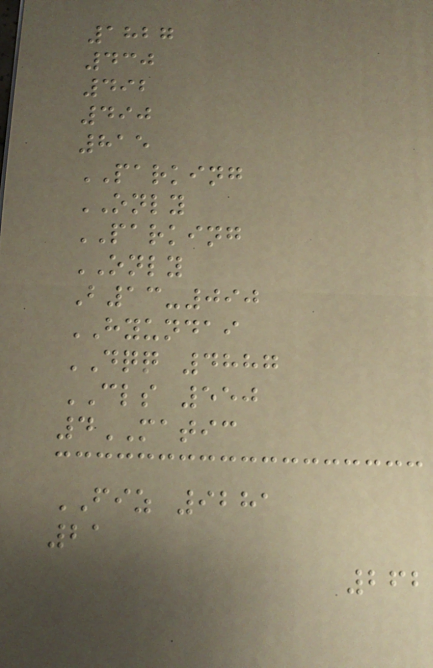1827
430
492
490
815
PARKING
ONLY
PARKING
ONLY
B13-090
HYUNDAI
DQQ 4887
CLS 550
4MATIC
FIZ 9281
21
262
